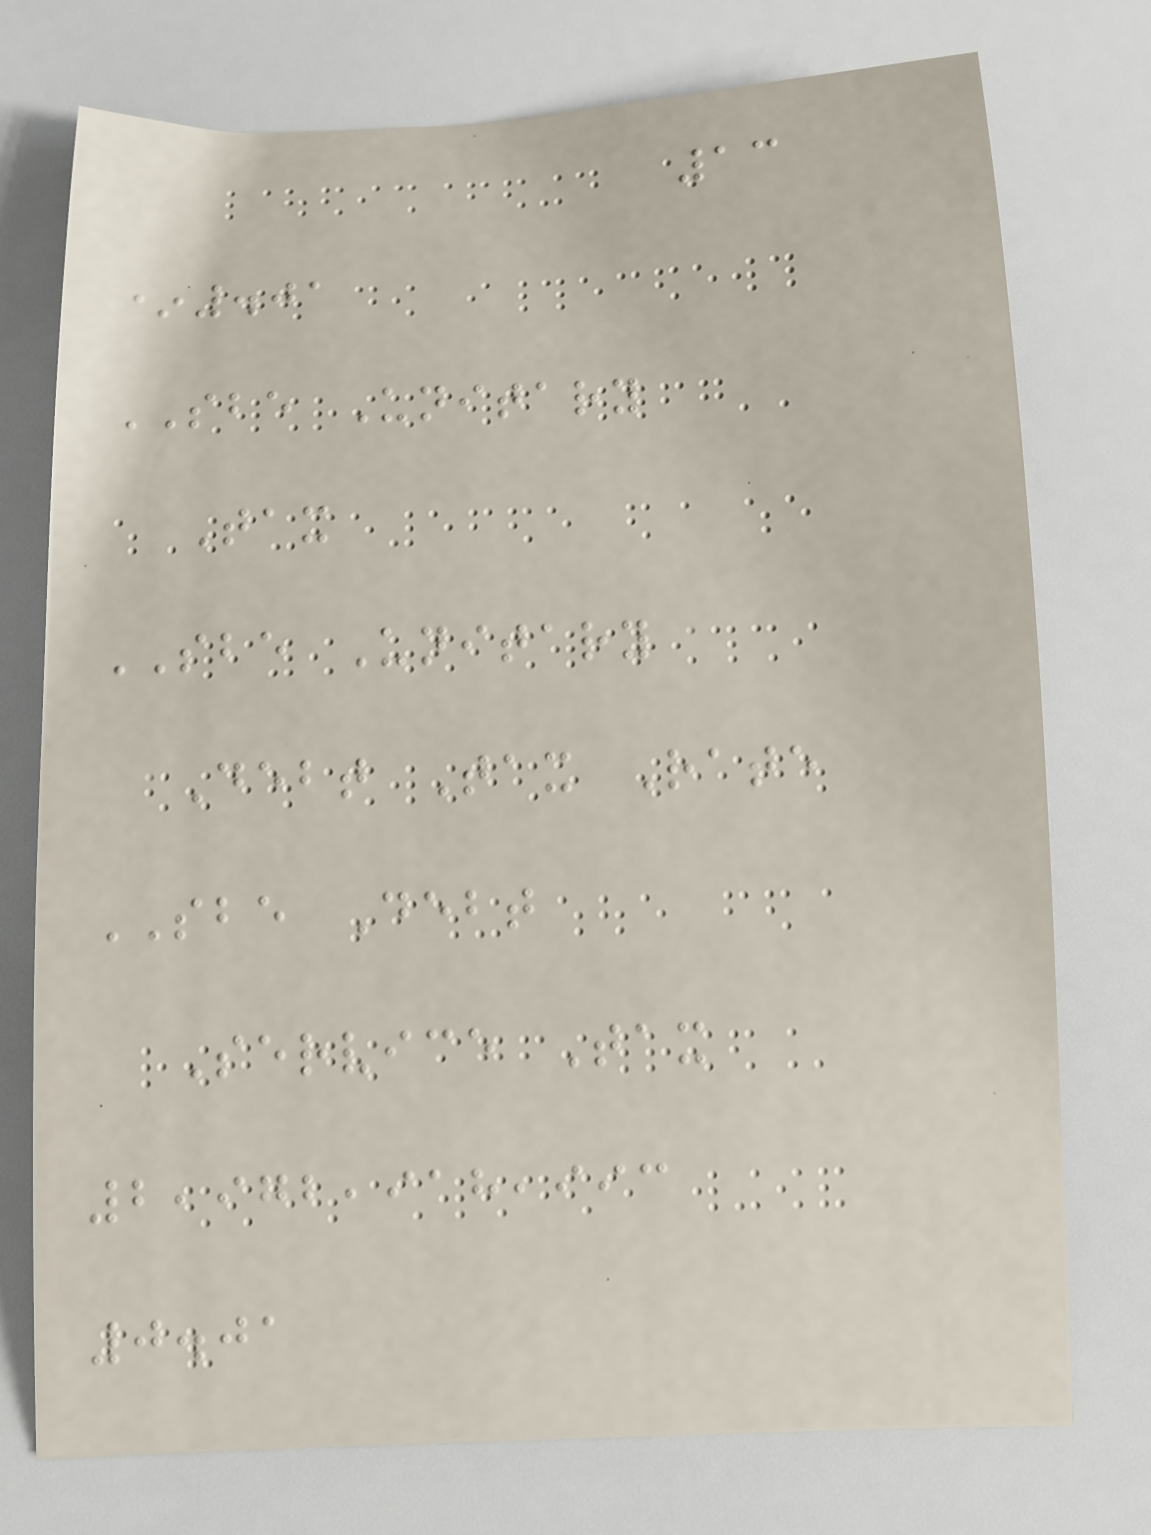13
*.01
SBE Unitary
Tax
SBE Unitary
Debt Tax Rate
SBE Debt
Service Tax
2,972,918,993
0.01
